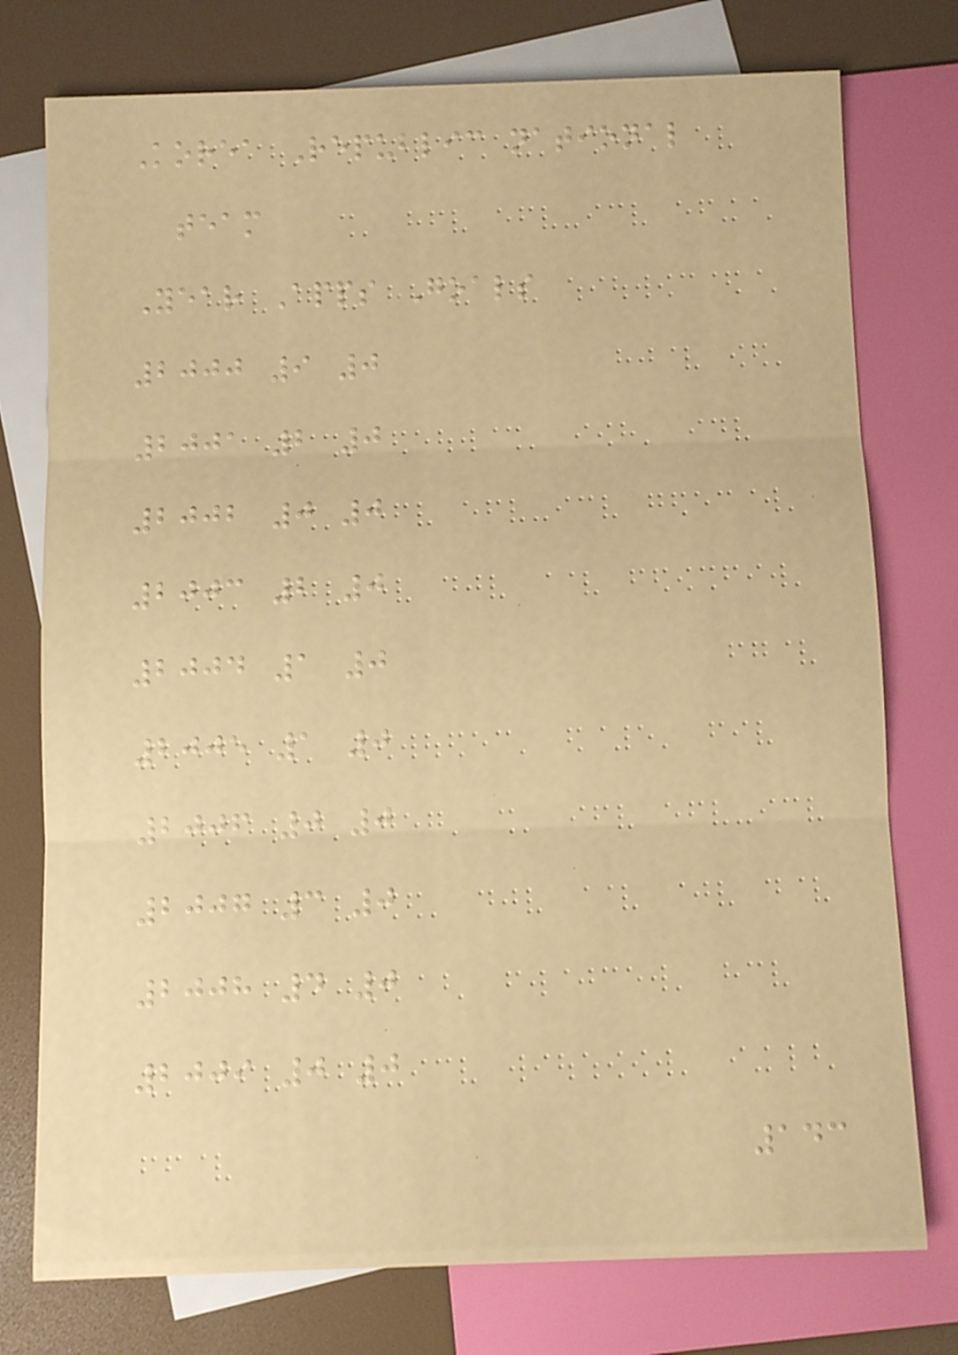Korea Republic national
team
Year Apps Goals
2000 9 0
2001 2 0
2002 0 0
2003 2 0
2004 1 0
2005 1 0
2006 0 0
2007 3 0
2008 4 0
2009 0 0
143
